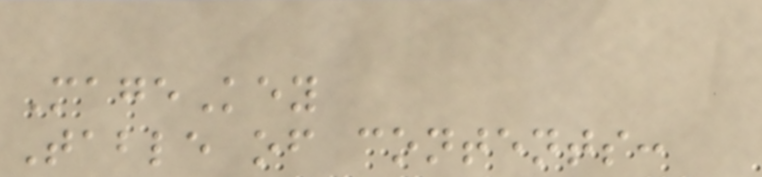MageKey
Table of contents:
